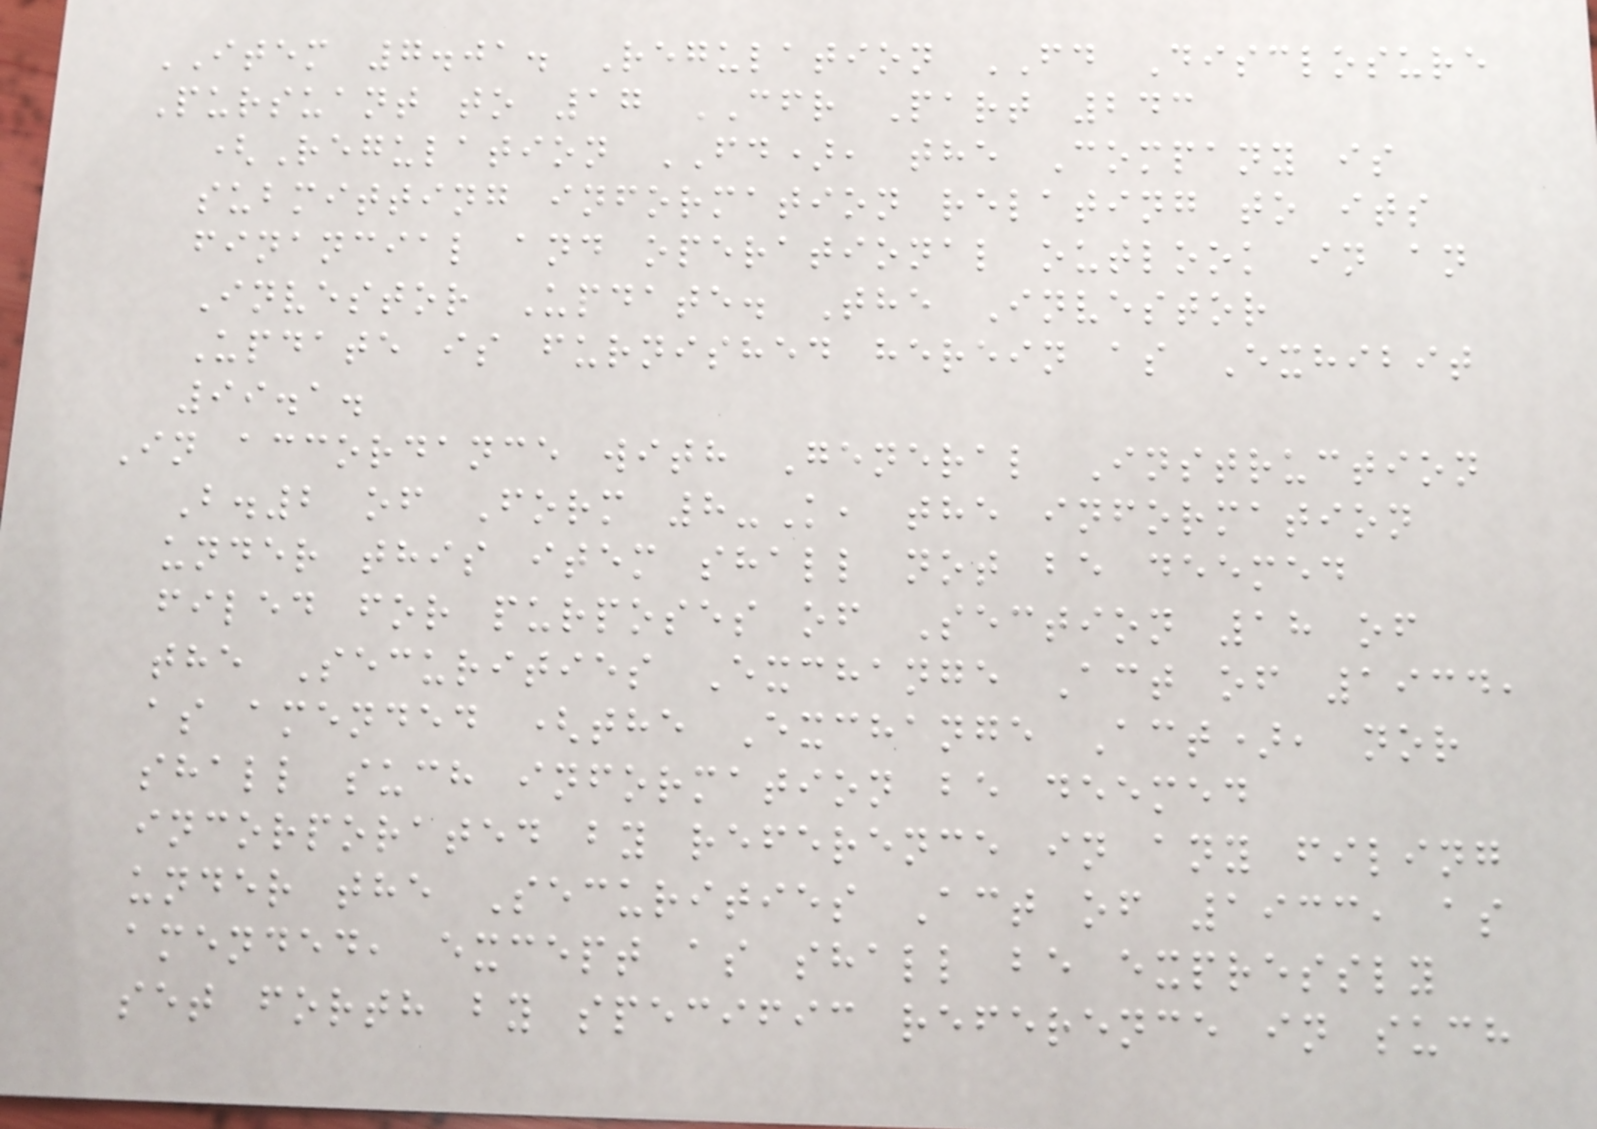ITEM 7.01. Regulation FD Disclosure
Pursuant to 17 CFR Part 243
(Regulation FD), the Company is
submitting information relating to its
financial and operational outlook in an
Investor Update. The Investor
Update is furnished herein as Exhibit
99.1.
In accordance with General Instruction
B.2 of Form 8-K, the information
under this item shall not be deemed
filed for purposes of Section 18 of
the Securities Exchange Act of 1934,
as amended (the Exchange Act), nor
shall such information be deemed
incorporated by reference in any filing
under the Securities Act of 1933, as
amended, except as shall be expressly
set forth by specific reference in such
